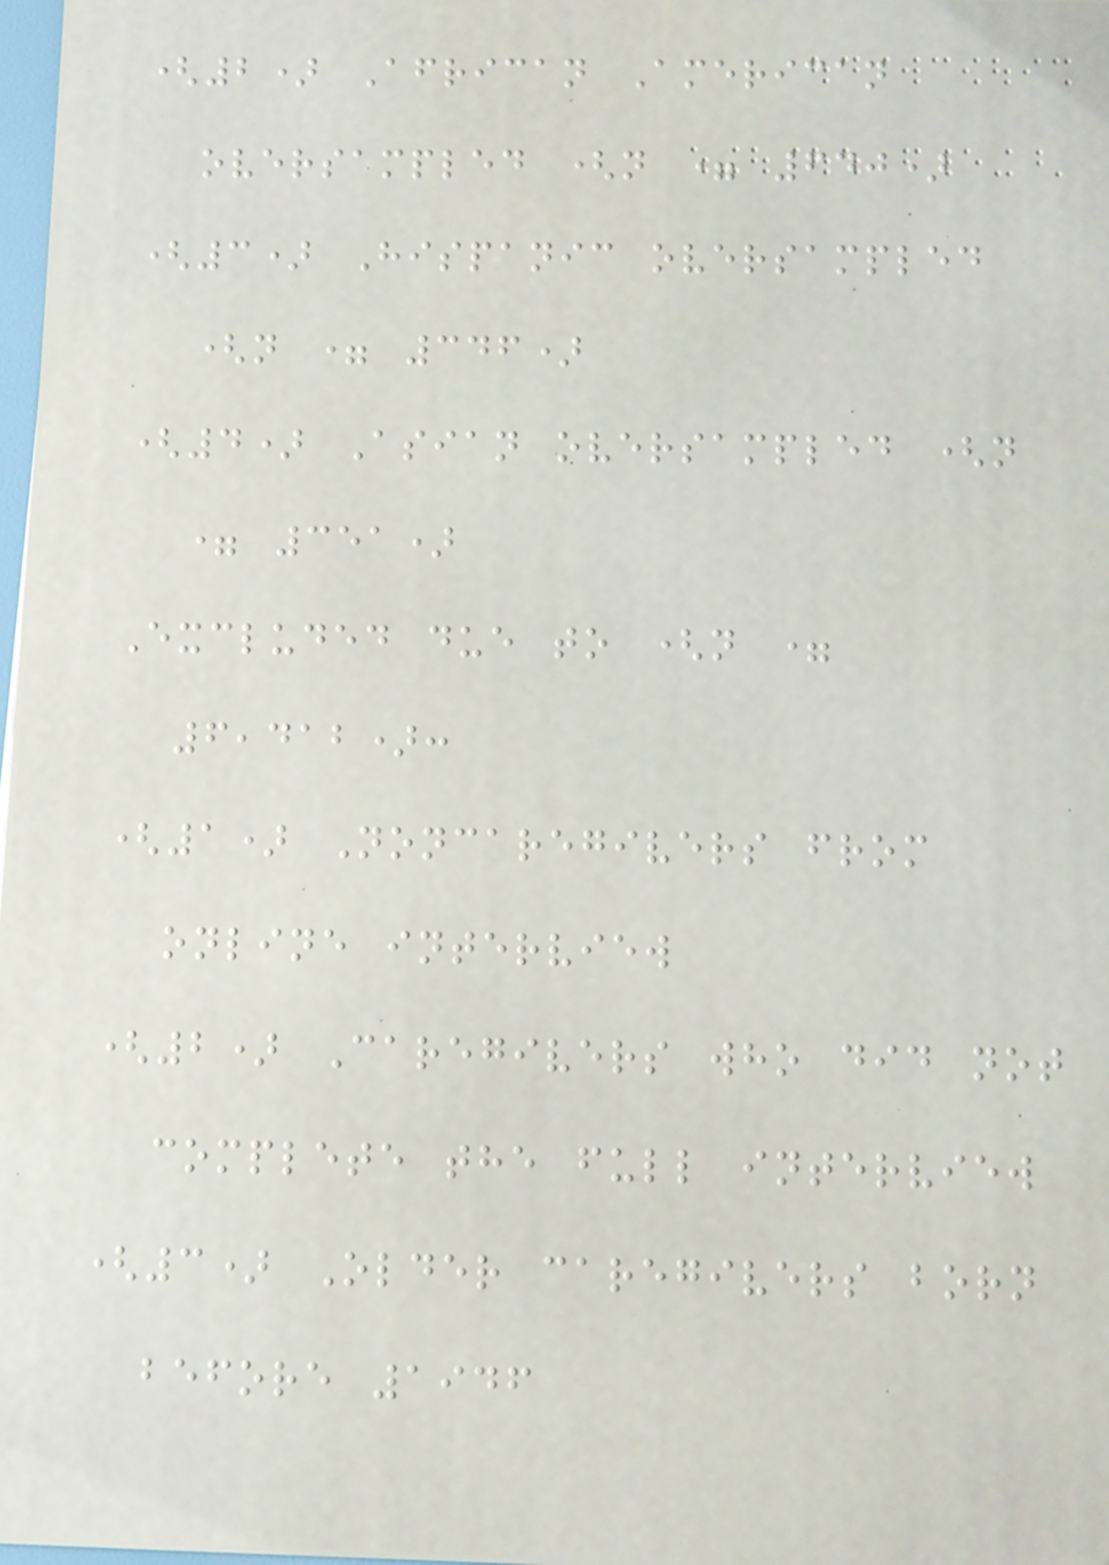(2) African American
oversampled (n = 640)
(3) Hispanic oversampled
(n = 346)
(4) Asian oversampled (n
= 351)
Excluded due to (n =
6,412):
(1) Noncaregivers from
online interview
(2) Caregivers who did not
complete the full interview
(3) Older caregivers born
before 1946
